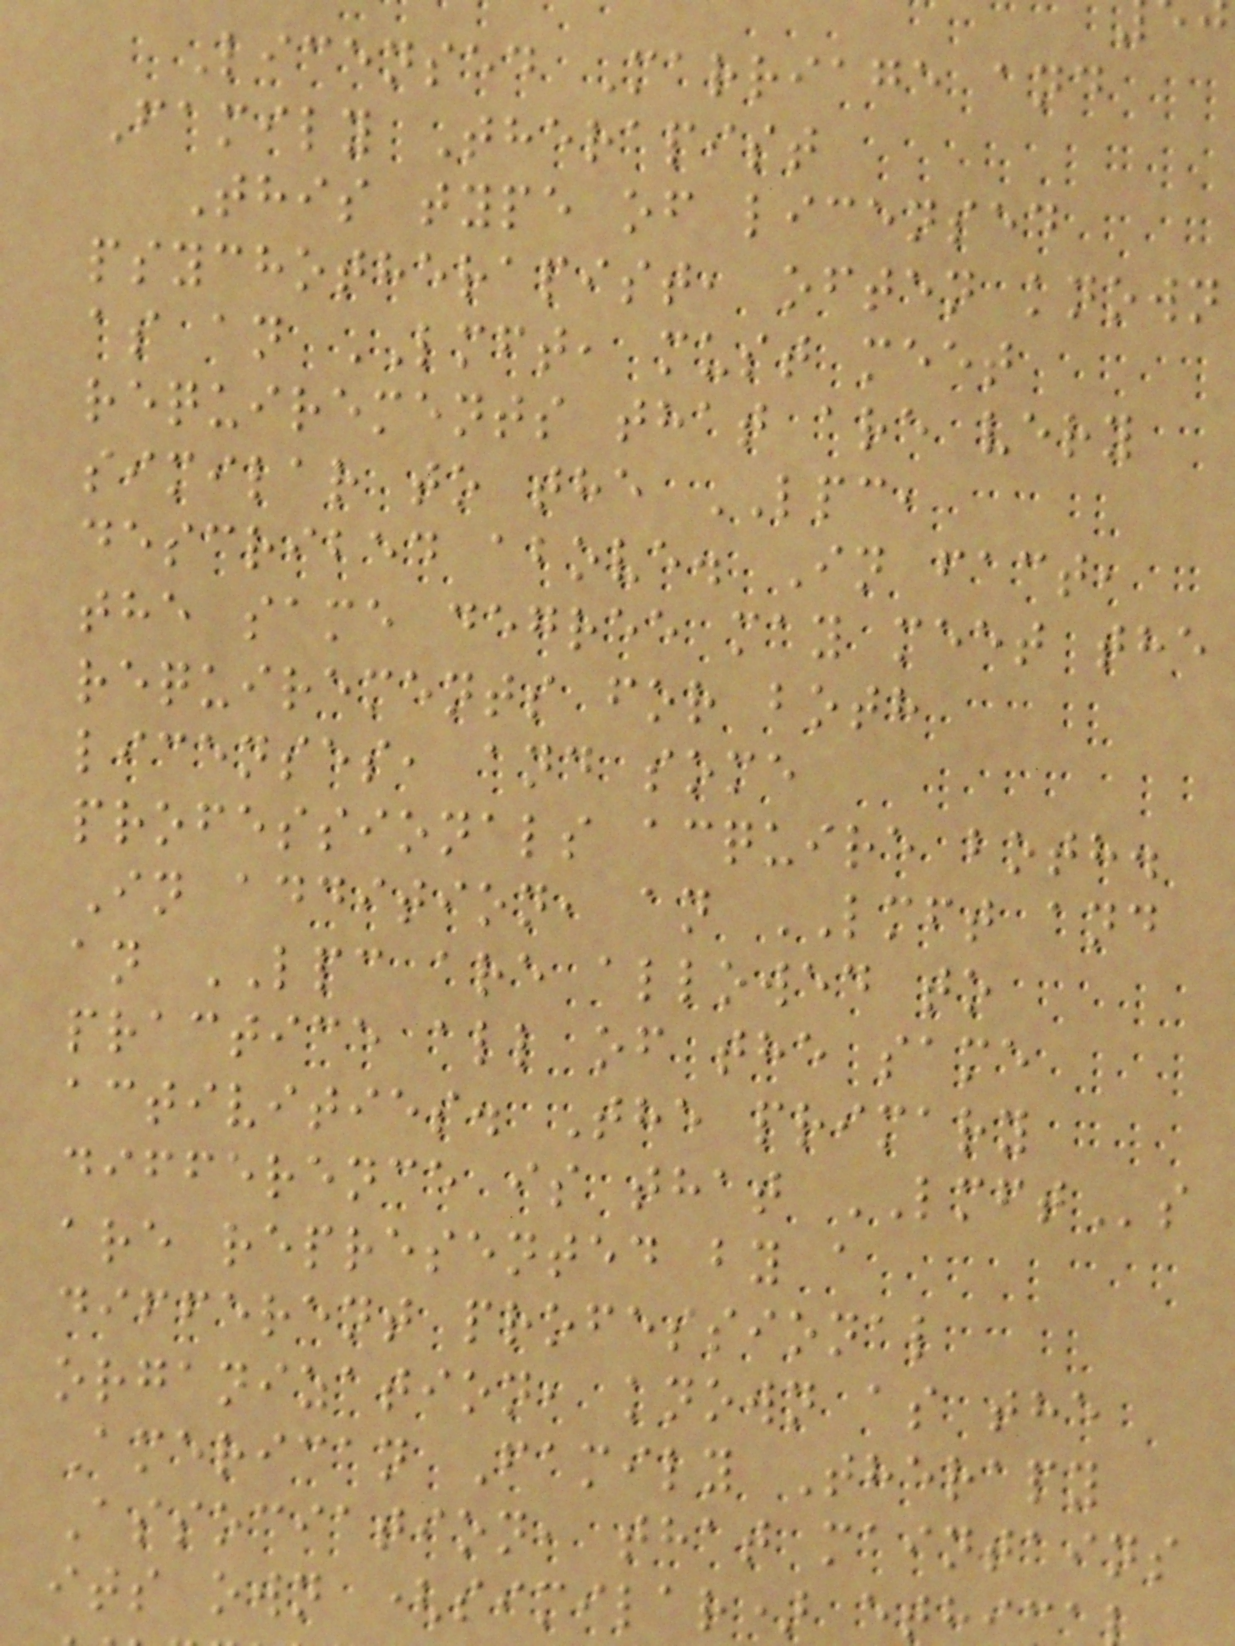Licensed Marriage and
Family Therapist
This type of licensed
psychotherapist, often known
as an LMFT, must meet
requirements that are very
similar to the LPC,
described above. In fact,
the same degree may meet the
requirements for both
licenses, and some
professionals acquire both.
In addition, an LMFT and
an LPC are allowed to
practice all of the same
activities. The primary
difference is that LMFTs
are represented by a
different professional
organization, known as the
American Family Therapy
Association, that maintains
its own (similar) ethi
